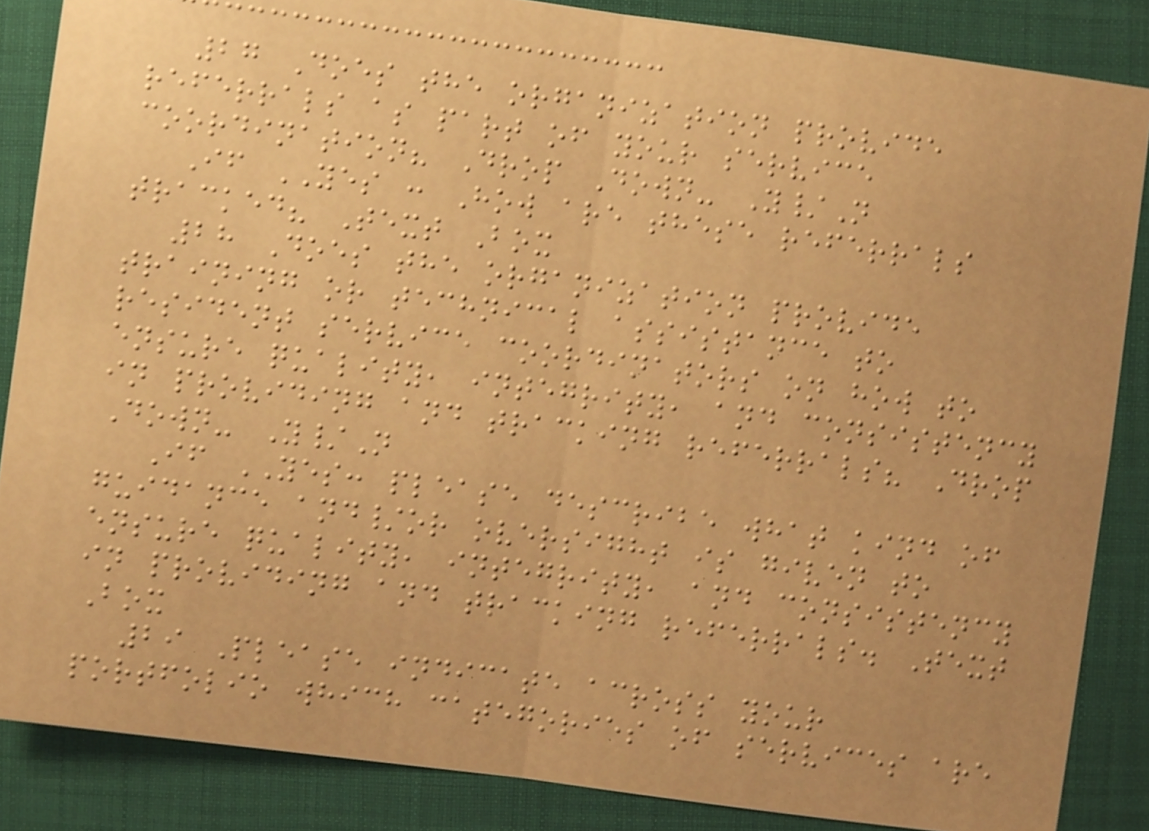27 Does the organization provide
referrals as part of your service
coordination? Drop Down- Y/N
If YES : How are these referrals
tracked? Text Box
28 Does the organization provide
training or technical assistance to
resident service coordinators on how to
ensure quality, integrity, and consistency
in providing and tracking referrals? Drop
Down- Y/N
If YES: please describe what kind of
guidance and/or oversight is given to
ensure quality, integrity, and consistency
in providing and tracking referrals. Text
Box
29 Please indicate across your
portfolio which categories of services are
